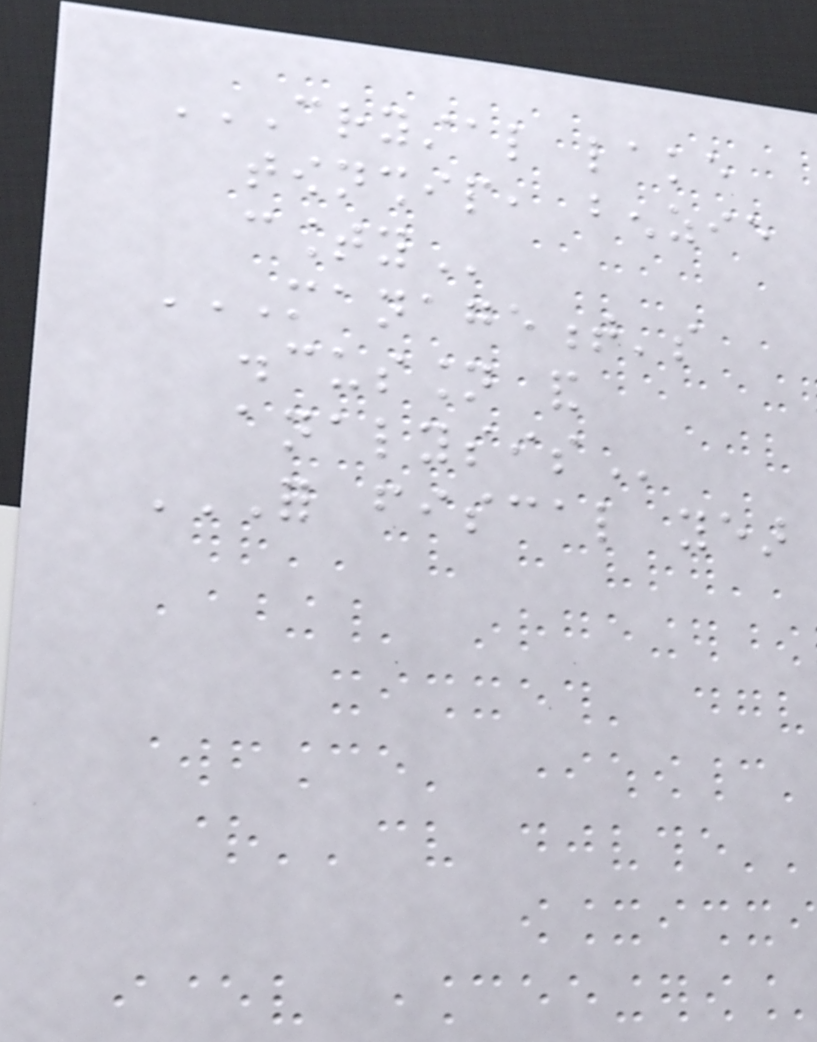CRYSTAL LAKE
TOWNSHIP, BENZIE
COUNTY
MANAGEMENT'S
DISCUSSION AND
ANALYSIS
FOR FISCAL YEAR
